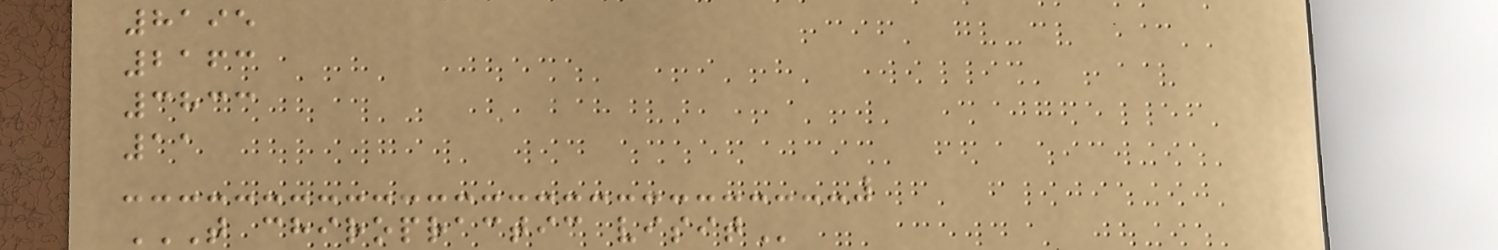8195
2163
3833
11
T CHIROPRACTIC VISIT
